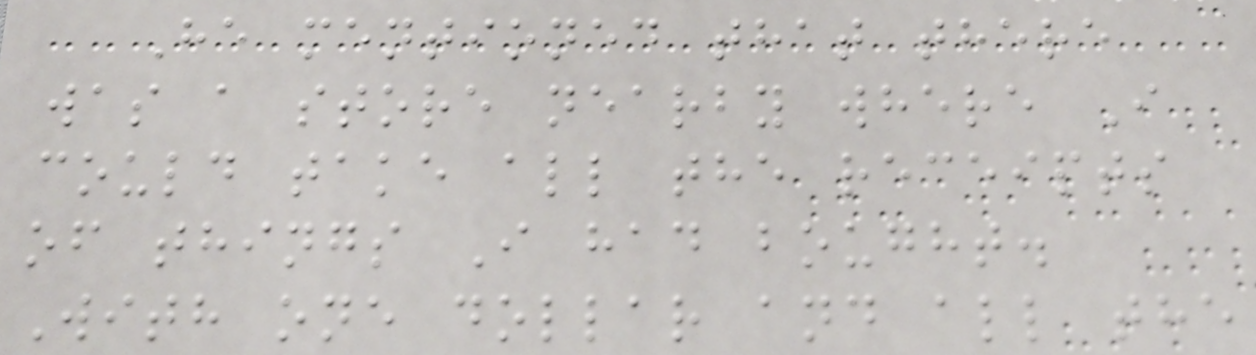He mentioned that there
was a store nearby where I
could take all the receipts
of things I had bought.
With one dollar and all the
